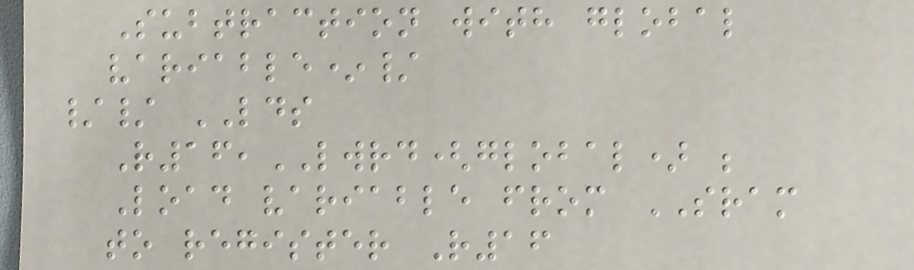Subtraction with global
variable*/
// LDS
R16,LWRD(global) ;
Load variable from SRAM
to register R16
